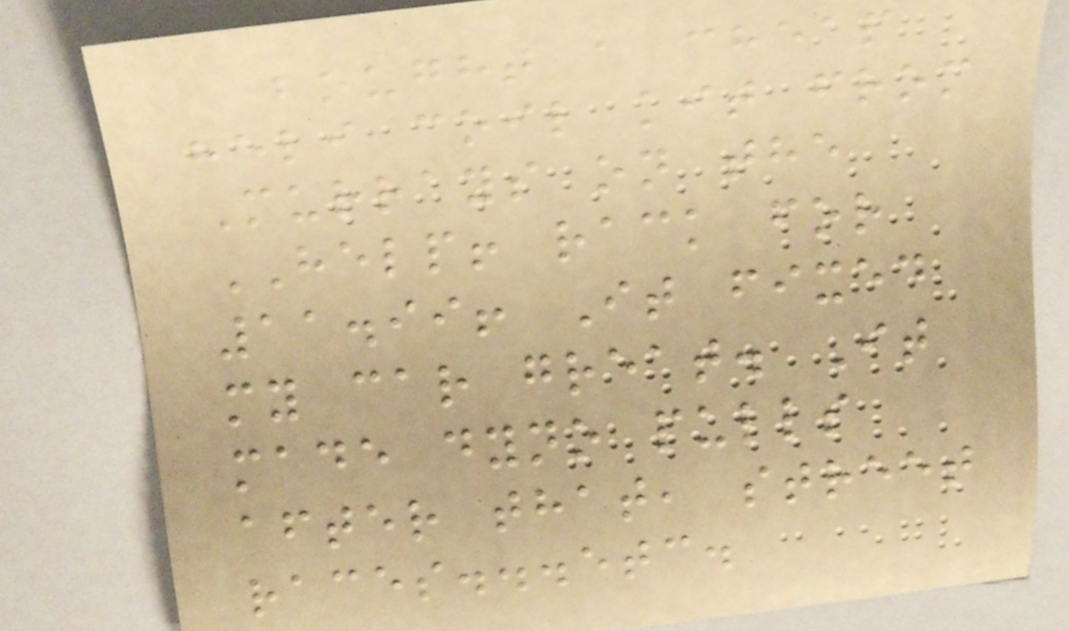bought a cheap
heli coil kit from
Murrays on the
HELP! rack for
11.99! It fixed
my car great. It
made dyno pulls
after that, street
races...etc.
